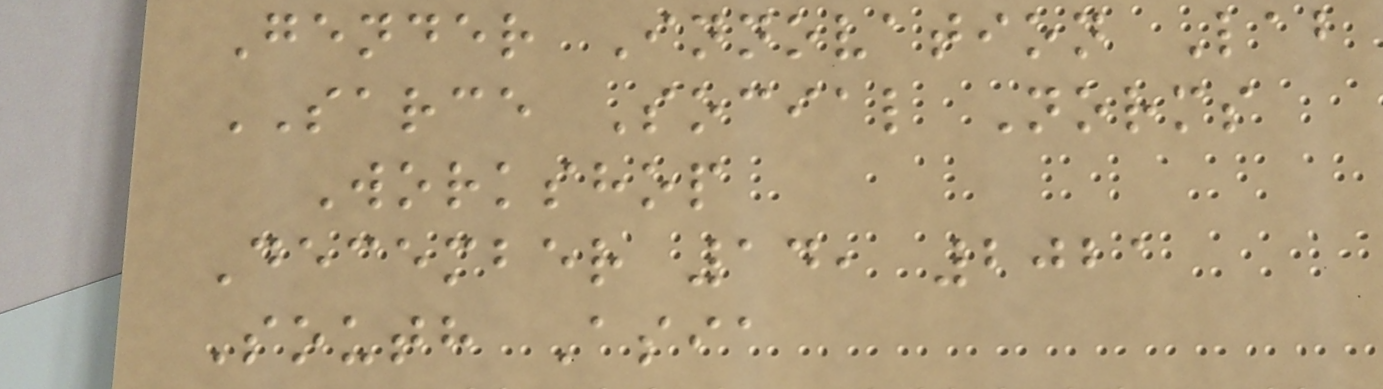Gender Innovation Lab
SARCE Social Norms
Workshop
December 14, 2021
South Asia
